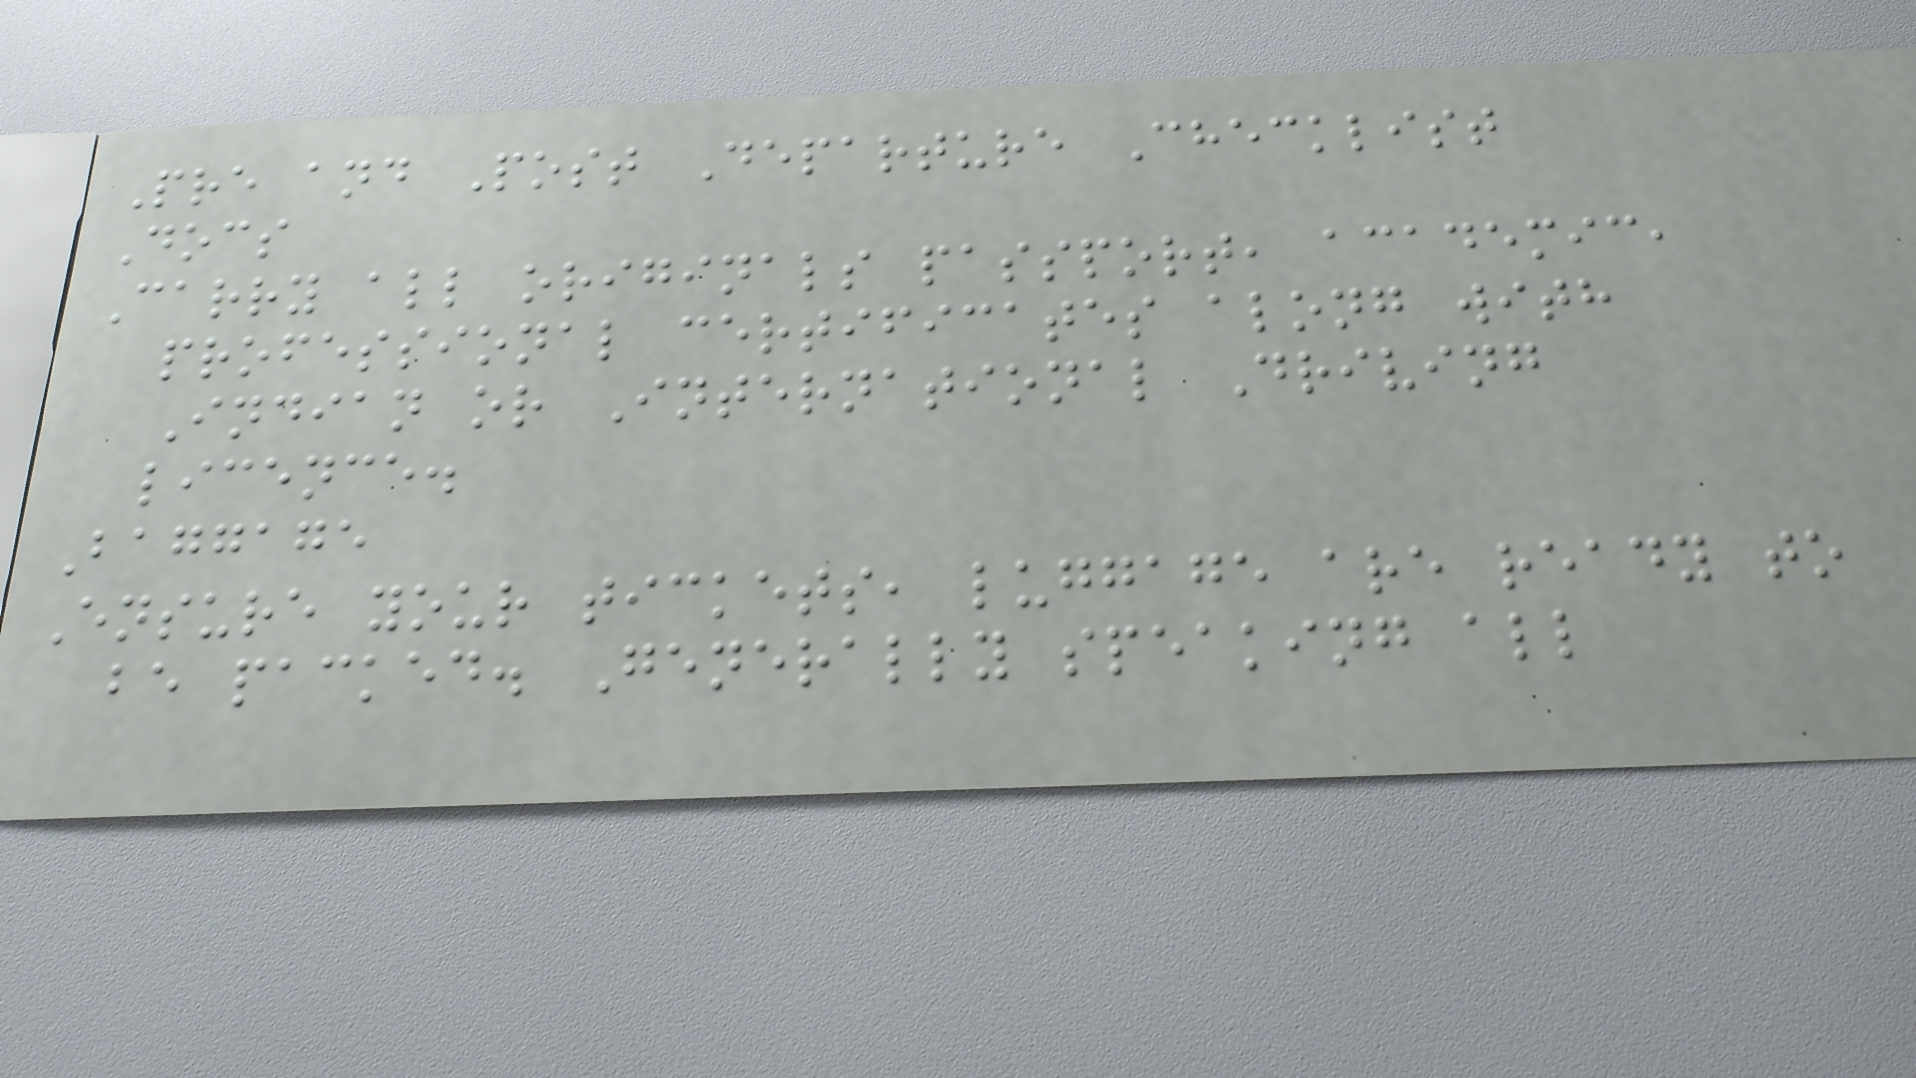Pre and Post Departure Checklist
Docs
Carry all originals passport, academic,
professional certificates along with
Indian or International Driving
licence.
Baggage
Ensure your tickets, luggage are ready to
be packed. Generally speaking all
